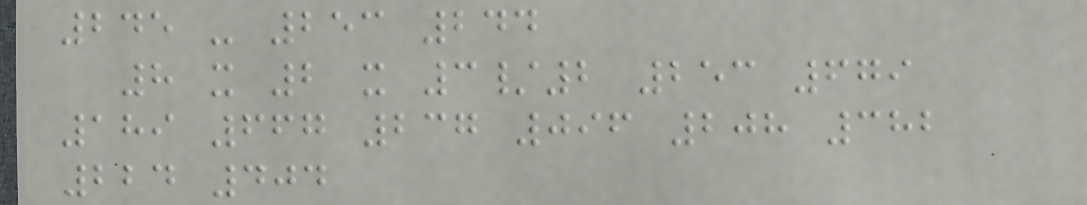245 - 253 244
8 x 2 x 3/2 253 679
189 667 237 096 208 382
224 404
